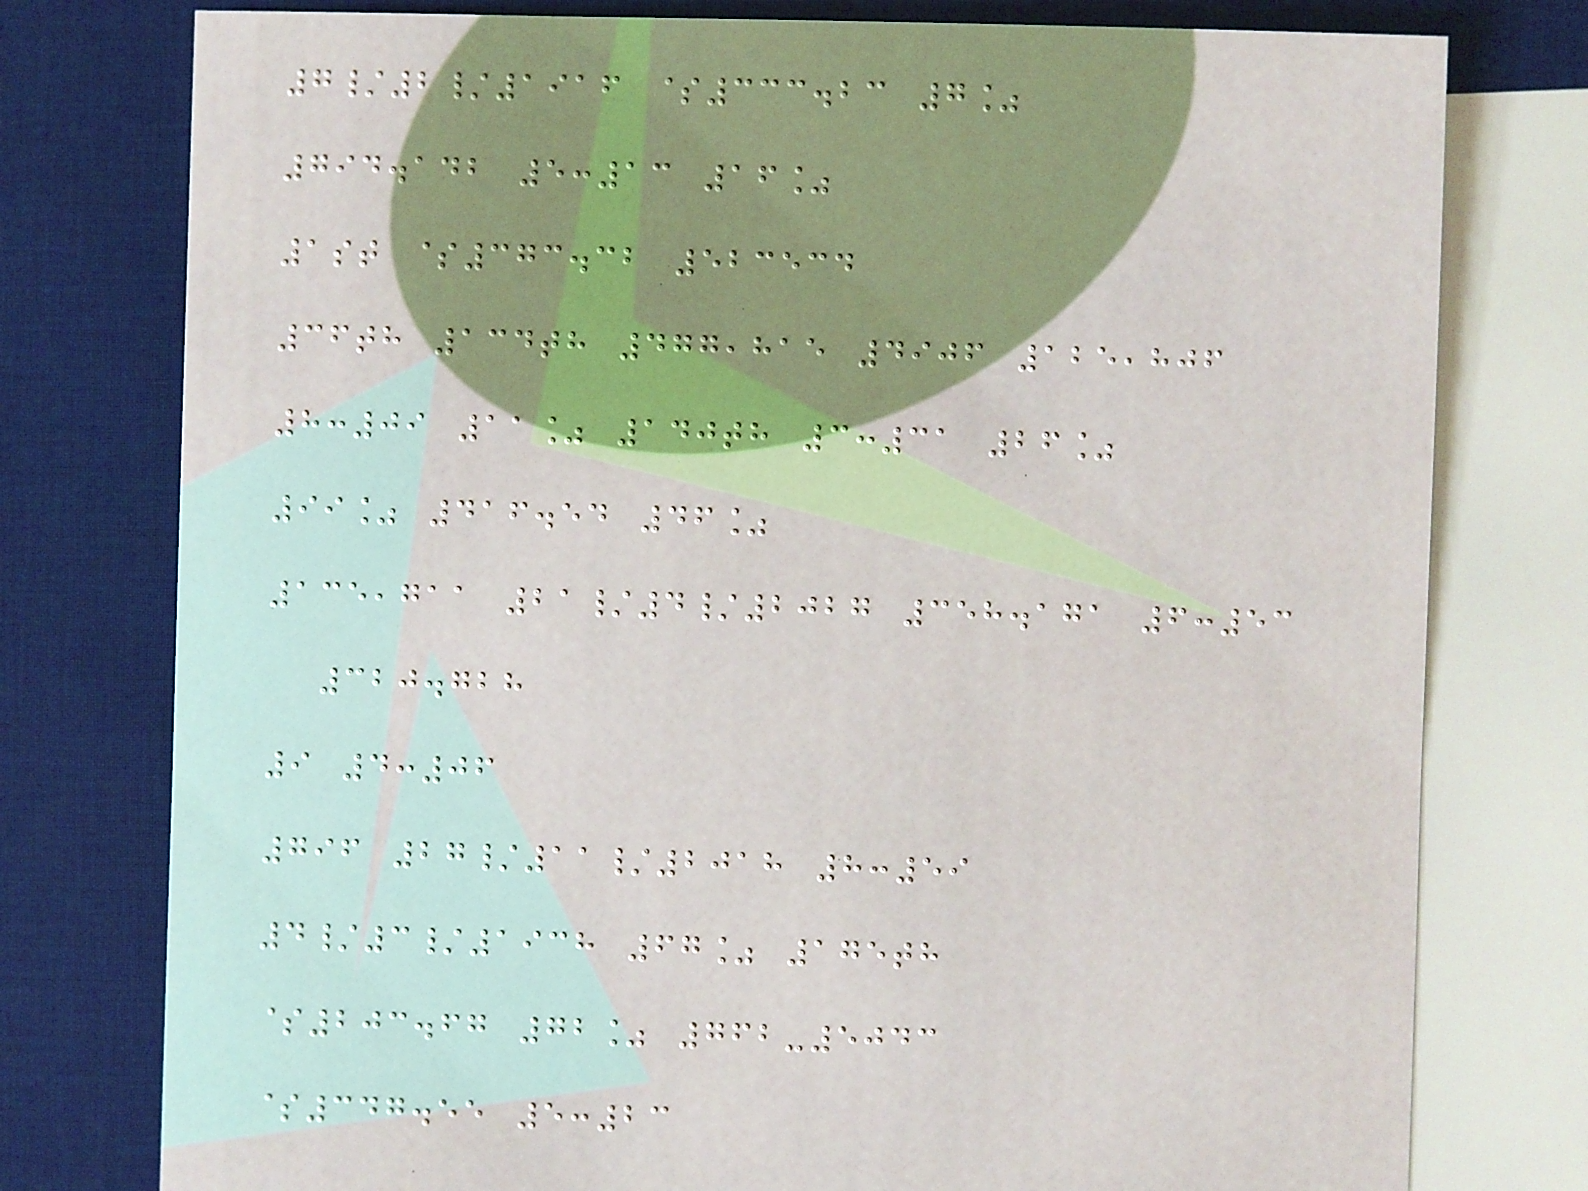7/2/1916 $333.23 7%
794.142 5:13 16%
1st $373.32 523534
36th 134th 477,815 4906 125,806
8:09 11% 140th 3:31 26%
99% 416.54 46%
135,711 21/4/2027 358.171 6:53
320.728
9 4:06
796 27/11/2018 8:59
4/3/1938 67% 175th
$203.67 72% 762-5043
$347.55 5:23
